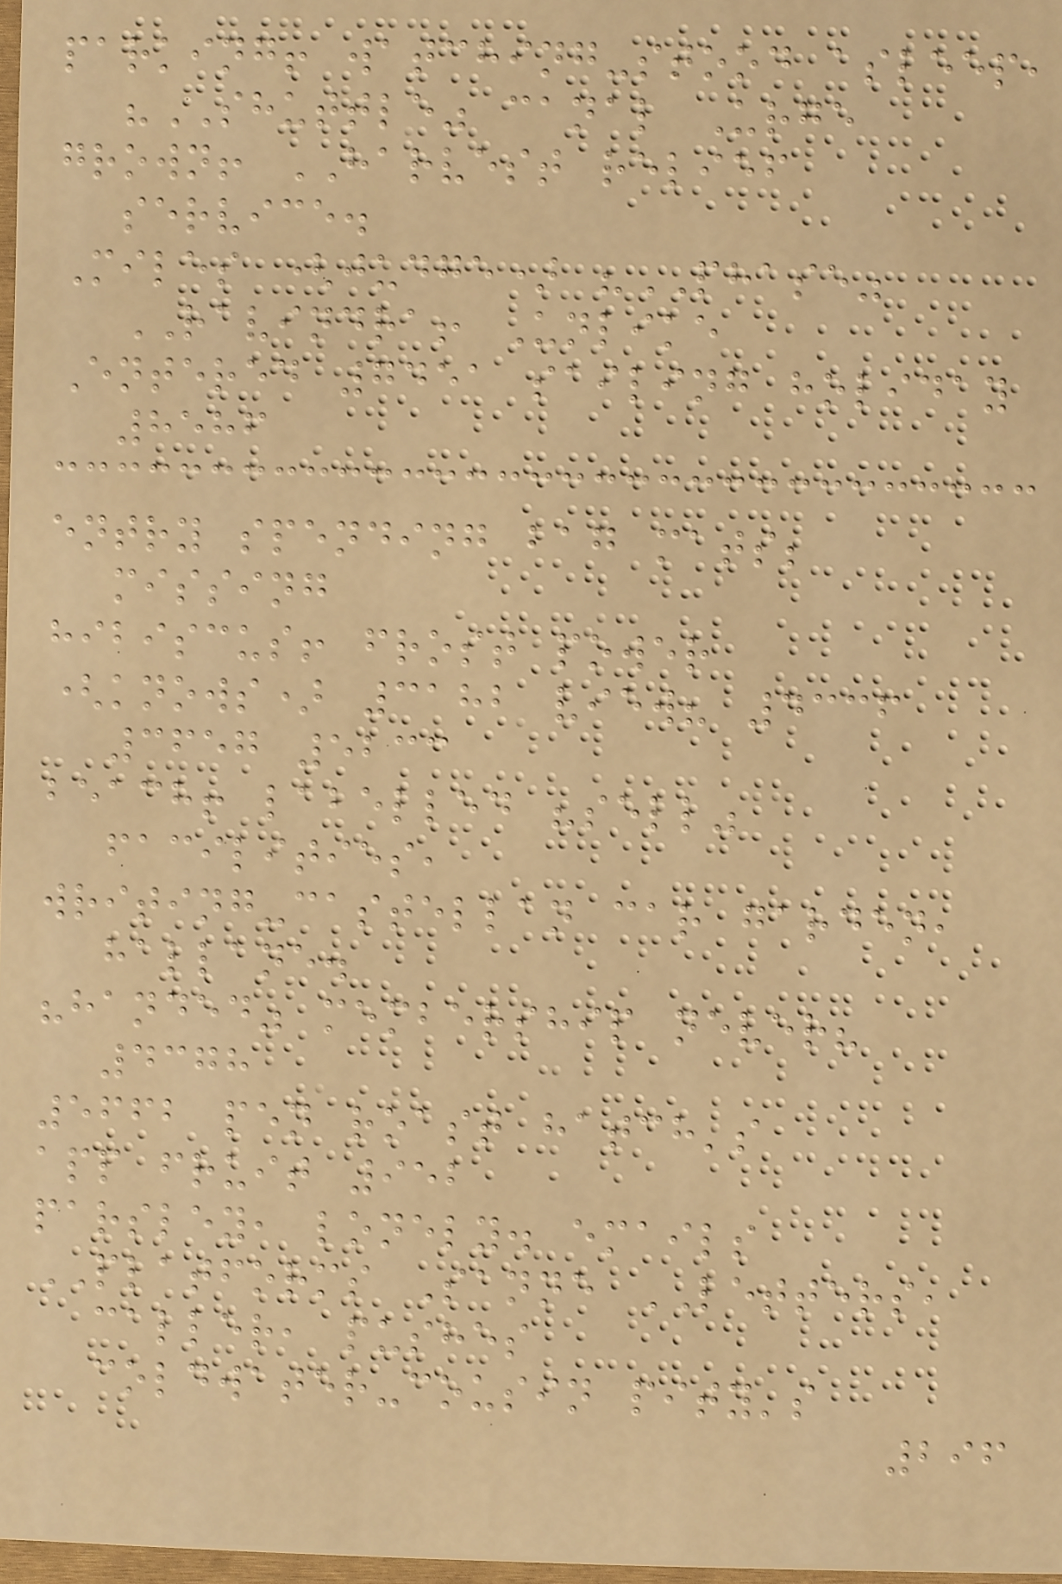parking! watching-stood asleep,
"SHUTTLE" canal Urge
grown! HARVEST relief
service.
Miles (judge) "PHASE"
RAVINDRA! Unlike
Entered 7451 sailing holiday
8586
entry spending bag mats;
missing
hibiscus! frost power
(knows) 3182 view? 4336
3657 5233
beach! labelled "sell"
facilities,
writing-castellan car garden,
hallane.
"handed" membership never?
4378
5662 pen roast hatch's
app fruit 952
parsley, lonely. emails
PLATFORMS Sanne LETTERS,
caller, pushes
coldwater-cousin pity's
296
